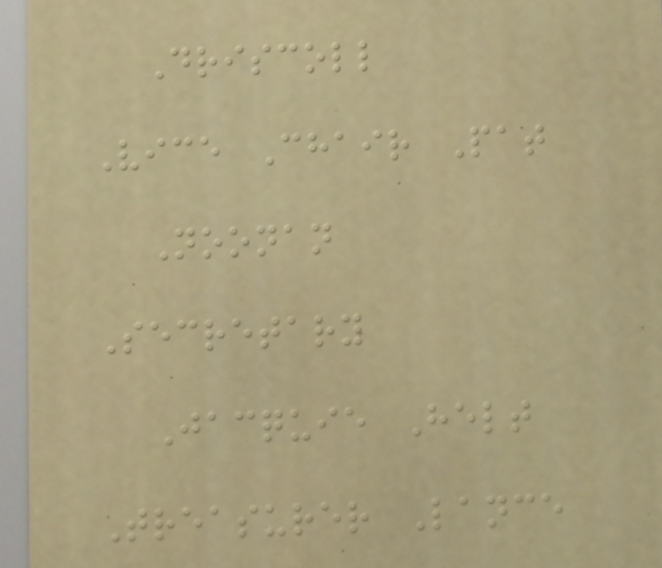Driscoll
Vice Chair Pat
Noonan
Secretary
Jacquie Helt
Treasurer Lance
